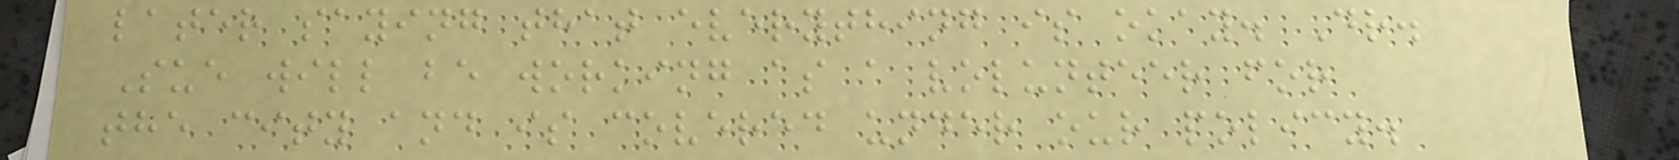later saying that everything is okay. Dr.
Sue will be working as a volunteer for
the city and is covered under our policy.
